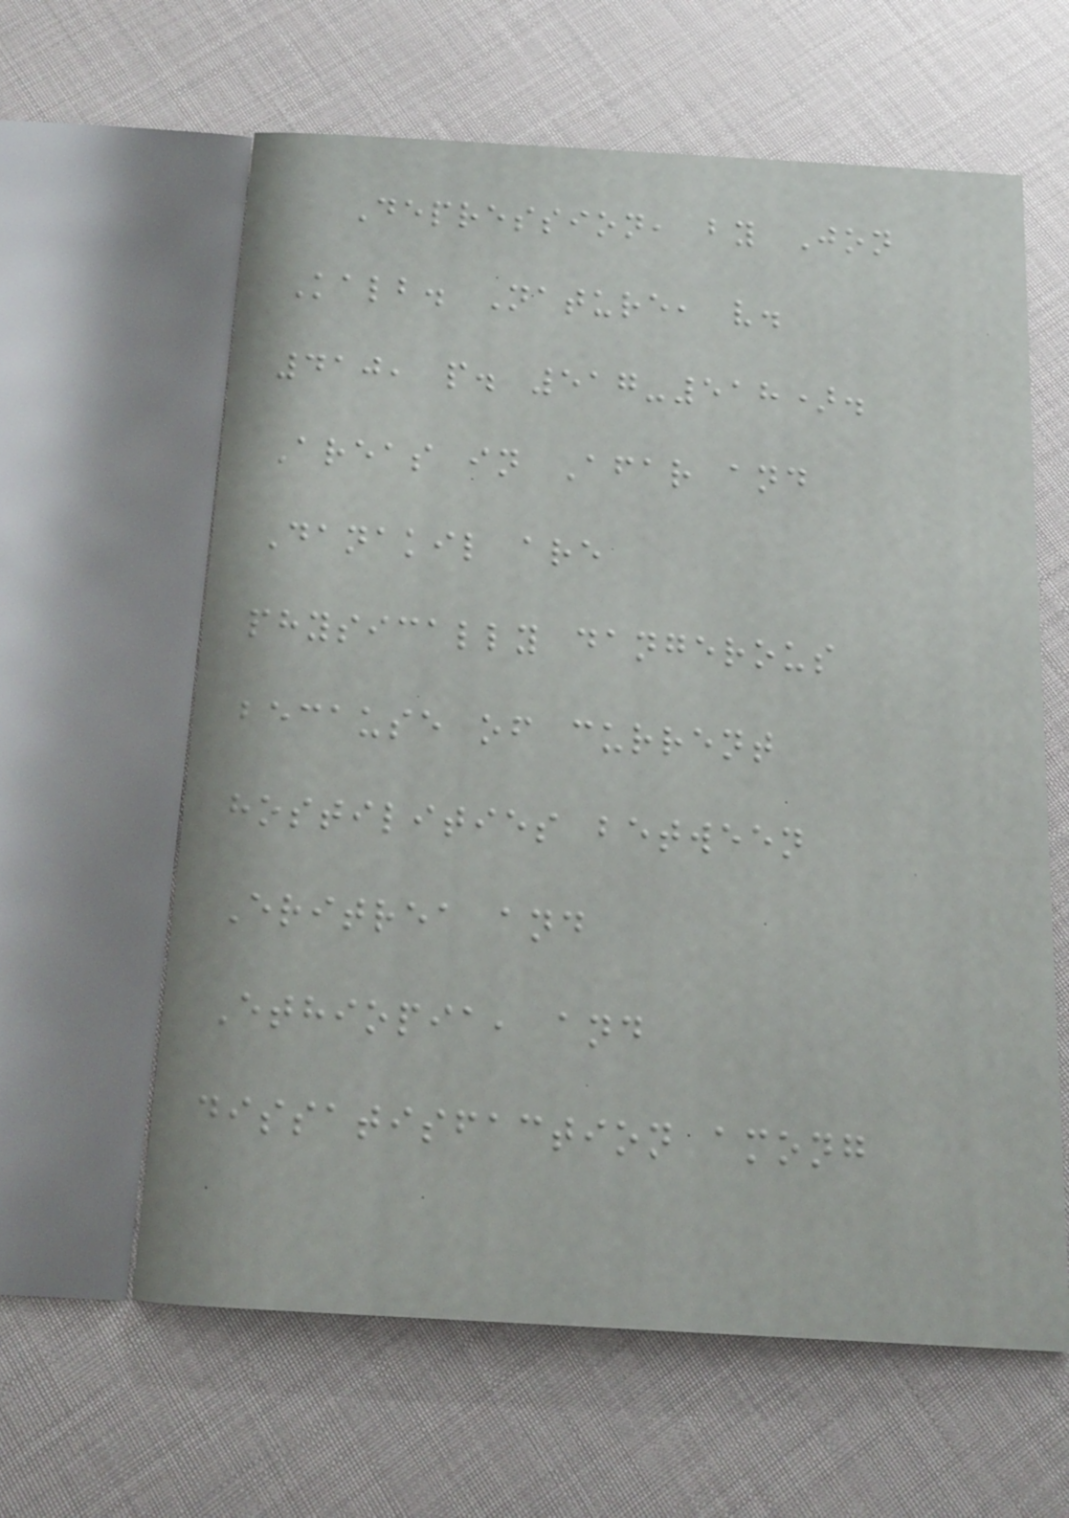Depression, by Jon
Kalb. Nature, v.
410, p. 517-518).
Areas in Afar and
Danakil are
physically dangerous
because of current
hostilities between
Eritrea and
Ethiopia, and
dissatisfaction among
